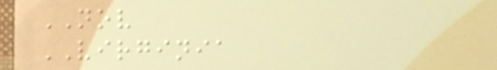NOV
VIRGINIA
